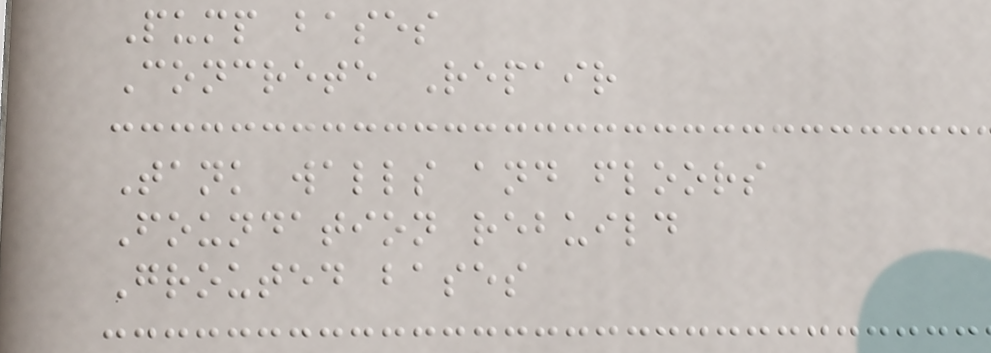Pump bases
Concrete Repair
Tank walls and floors
Foundation rebuild
Grouted bases
